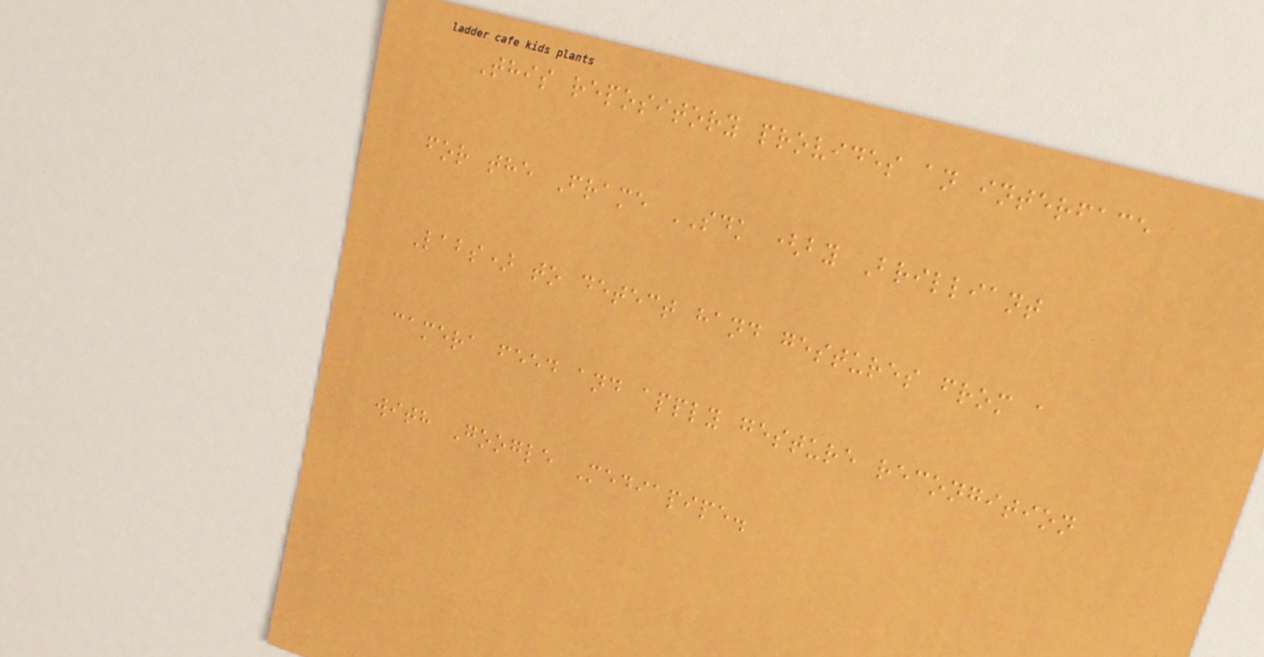This repository provides an interface
for the Frame SDK (by Brilliant
Labs) to detect hand gestures from a
camera feed and apply gesture recongition
with Google Mediapipe.
